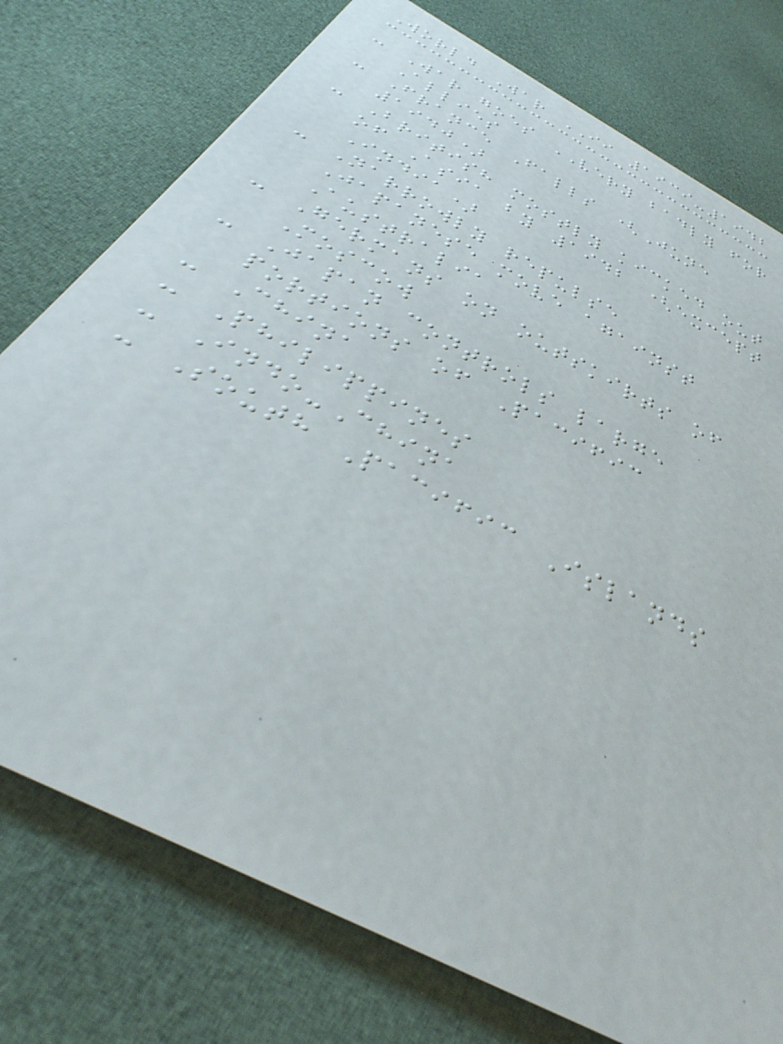World War II 1939-1942
- War goes VERY badly for
Allies
- France Falls (June
1940)
- British mostly kicked out
of Asia by 1942 (except
India)
- Narrowly repulse
Japanese move against
Australia
- Germans on outskirts of
Moscow
- Japan controls large
portions of Pacific
- China
- Philippines
- Indo-China
- South Pacific Islands
